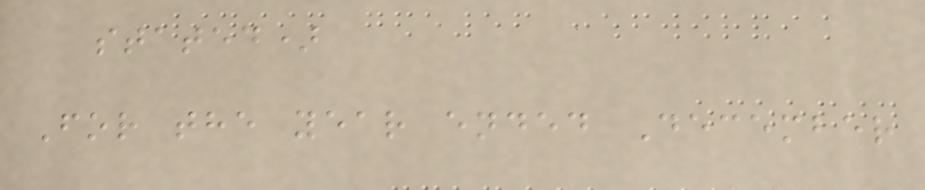stated)
For the year ended December
